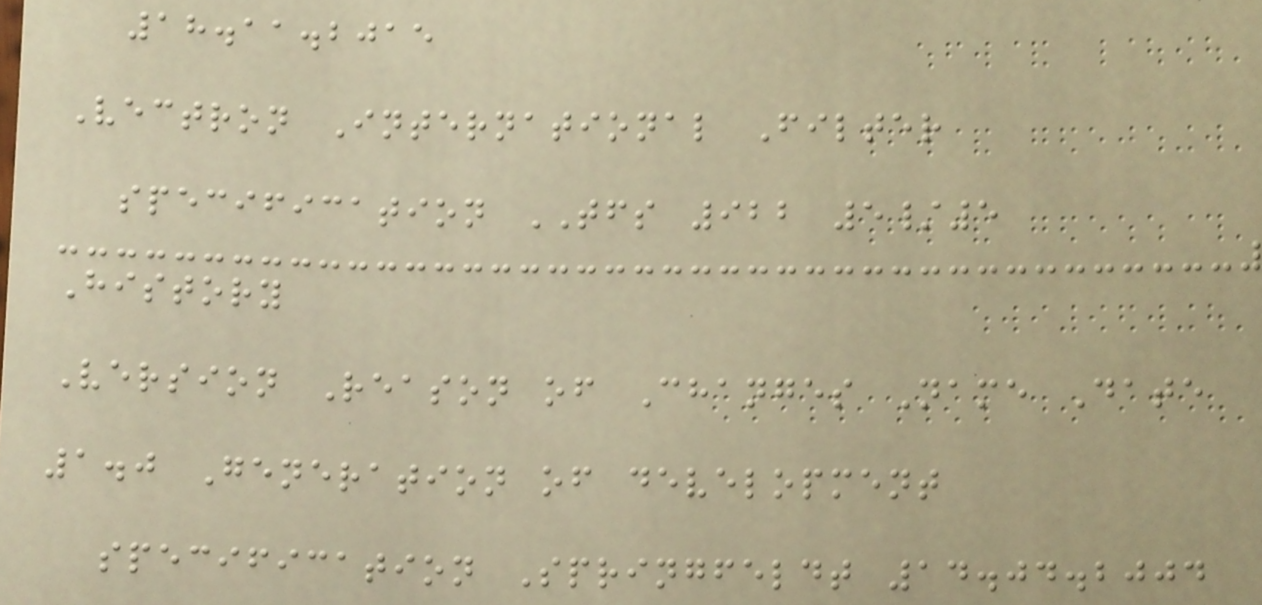18.11.2015
Vectron International Filter
specification TFS 922 5/5
History
Version Reason of Changes Name Date
1.0 Generation of development
specification Springfeldt 14.04.2004
